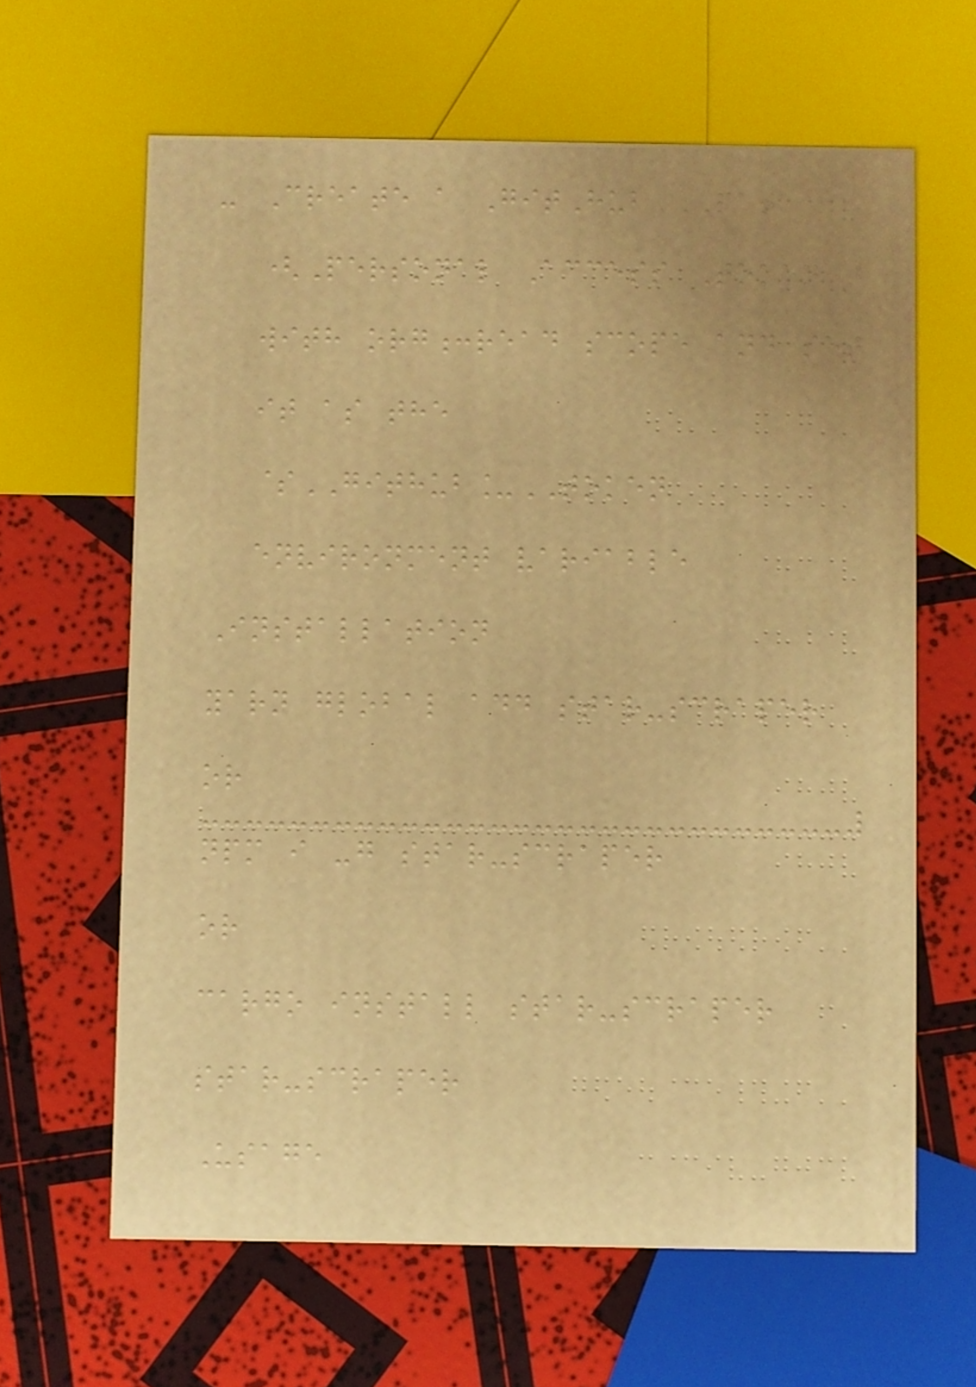- Create a GitHub PAT
(Personal Access Token)
with org:read scope and set
it as the
$GITHUB_TOKEN
environment variable
Installation
yarn global add star-scraper
or
npm i -g star-scraper
or
cargo install star-scraper
star-scraper
Usage
